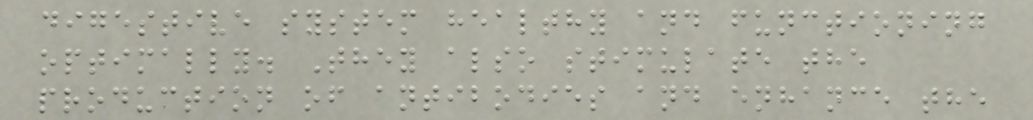digestive system healthy and functioning
optimally. They also stimulate the
production of antibodies and enhance the
